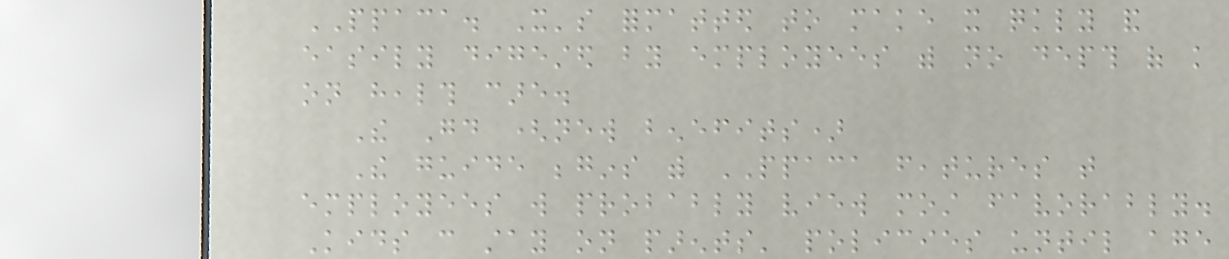PPACA. It's formatted to make it quickly and
easily digested by employees with no depth of knowledge
on health care.
The Good (new benefits)
The guide begins with PPACA features that
employees will probably view most favorably.
Kids can stay on parents' policies until age
